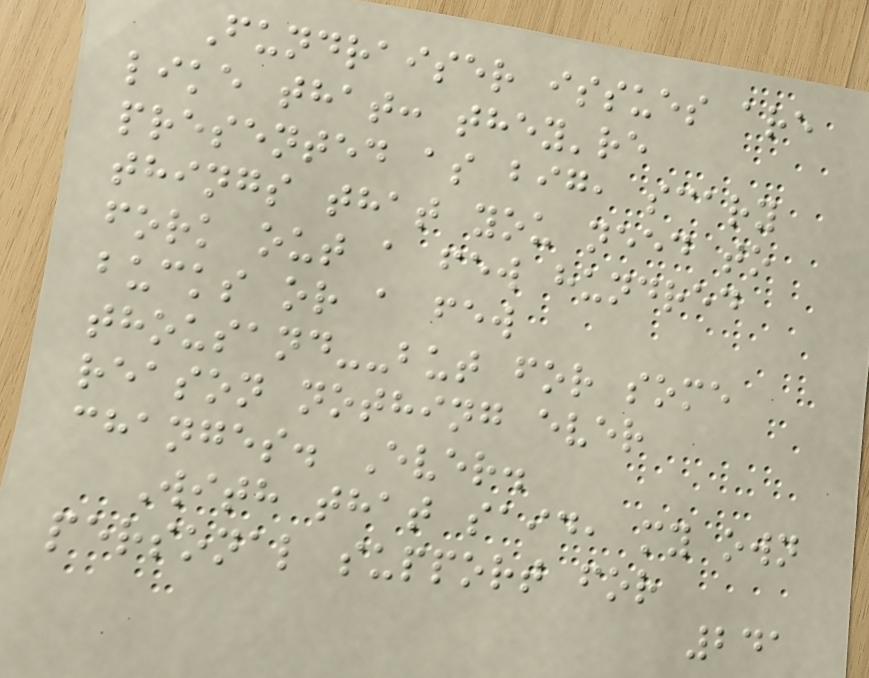Fundraiser issues are
like that: they're
presented as big, scary
things that you need to
fork out a few hundred
bucks or a few
thousand--but for some
reason nothing ever
changes. Ever.
With that said, my own
personal support for
241
